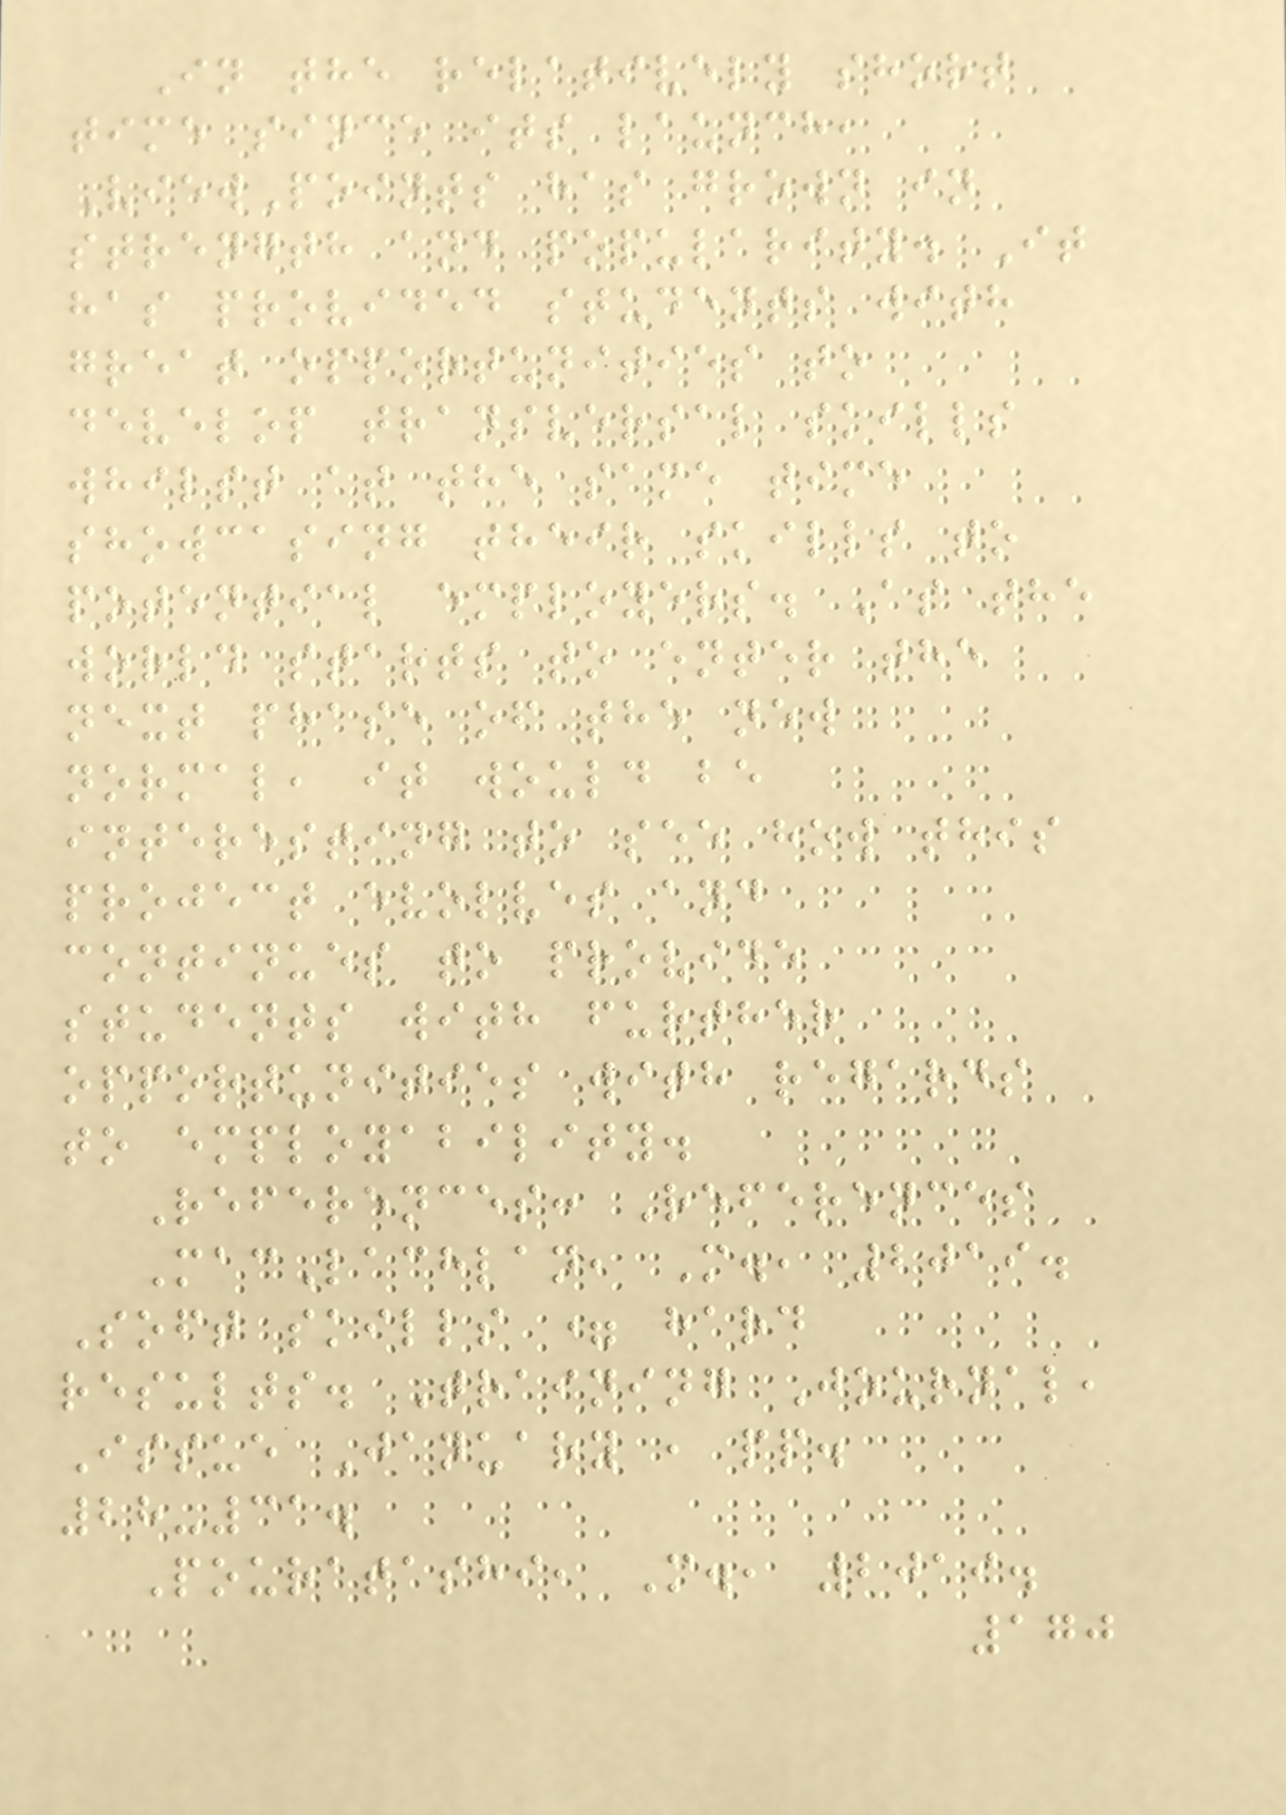In the relatively short
time since its launch,
ViewPoints has grown in
strength and popularity. It
has provided students with
great opportunities to
develop transversal skills
whilst at the same time
showcasing their skills to
potential employers. As the
world starts to enter the
next phase of the new
normal, it would be
interesting to see how this
project evolves and
continues to provide
students with further
opportunities with regards
to employability.
References: References
MacLachlan, M., 2019.
Soft skills = hard
results. Training Journal,
Issue January , pp.
28-31.
Pouratashi, M., 2019.
170
